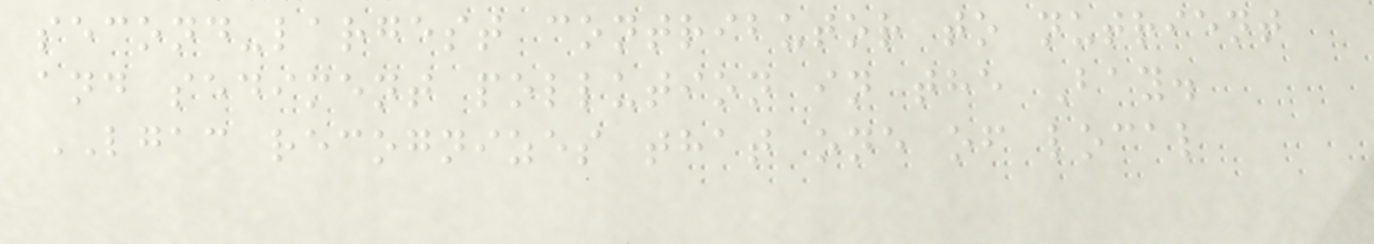second-largest contributor to nutrient
and sediment pollution in the Bay.
LGAC recognizes that one of local
